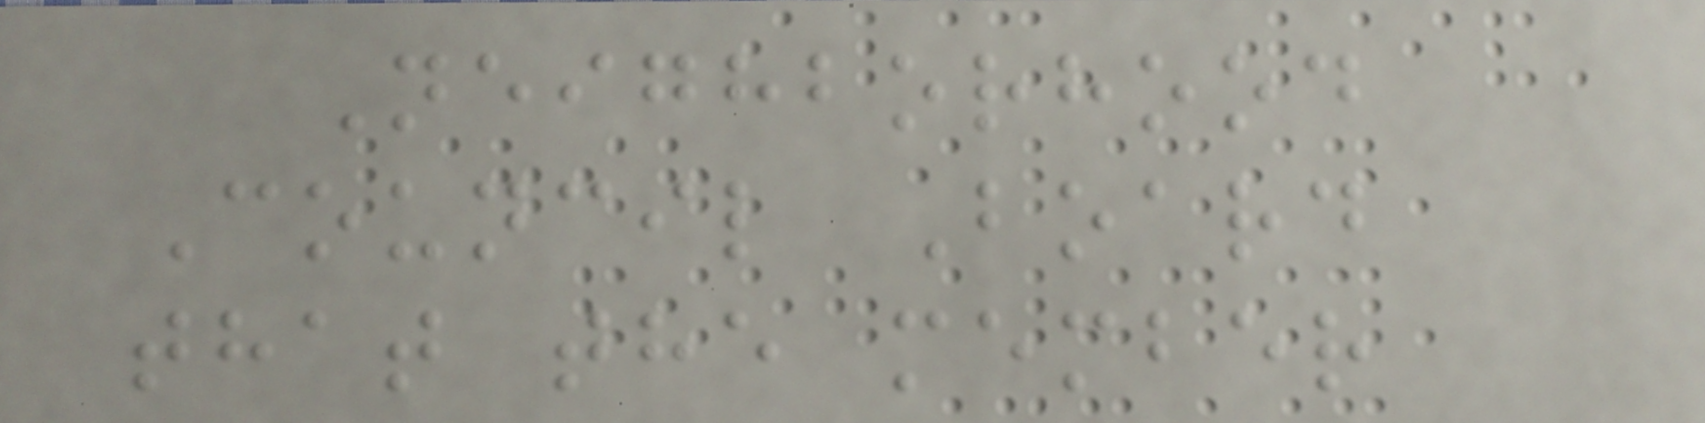Neighborhood
Council Board
that the member
